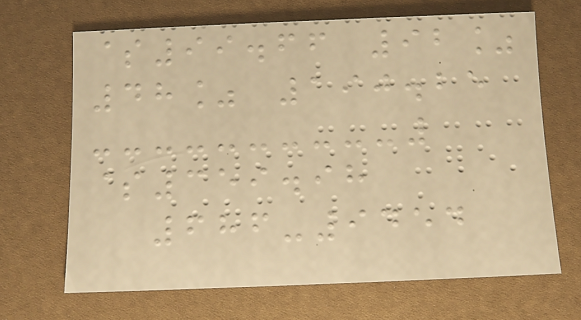$99.66 92%
48% 190.25
$359.98
686-9454
